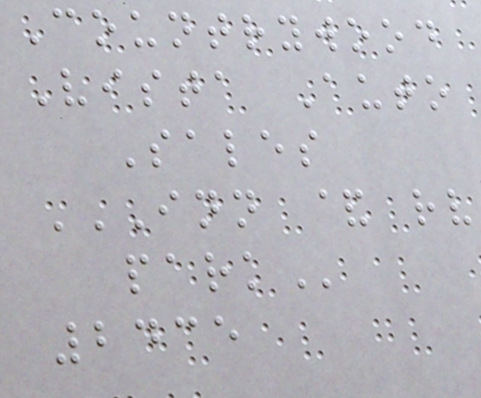Countrywood
Vista Auto
Sales
INN & RV
PARK
2435
